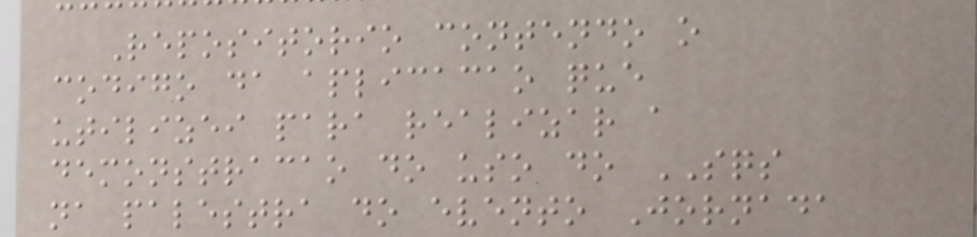Repositorio contendo o
codigo da aplicacao que
utilizei para realizar a
demonstracao do uso do SQS
na palestra do evento Jornada
